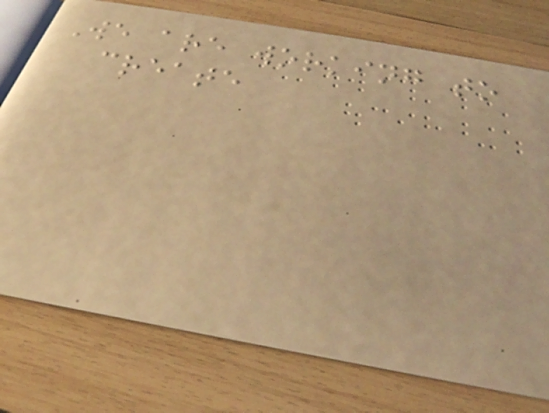We are working to
create
